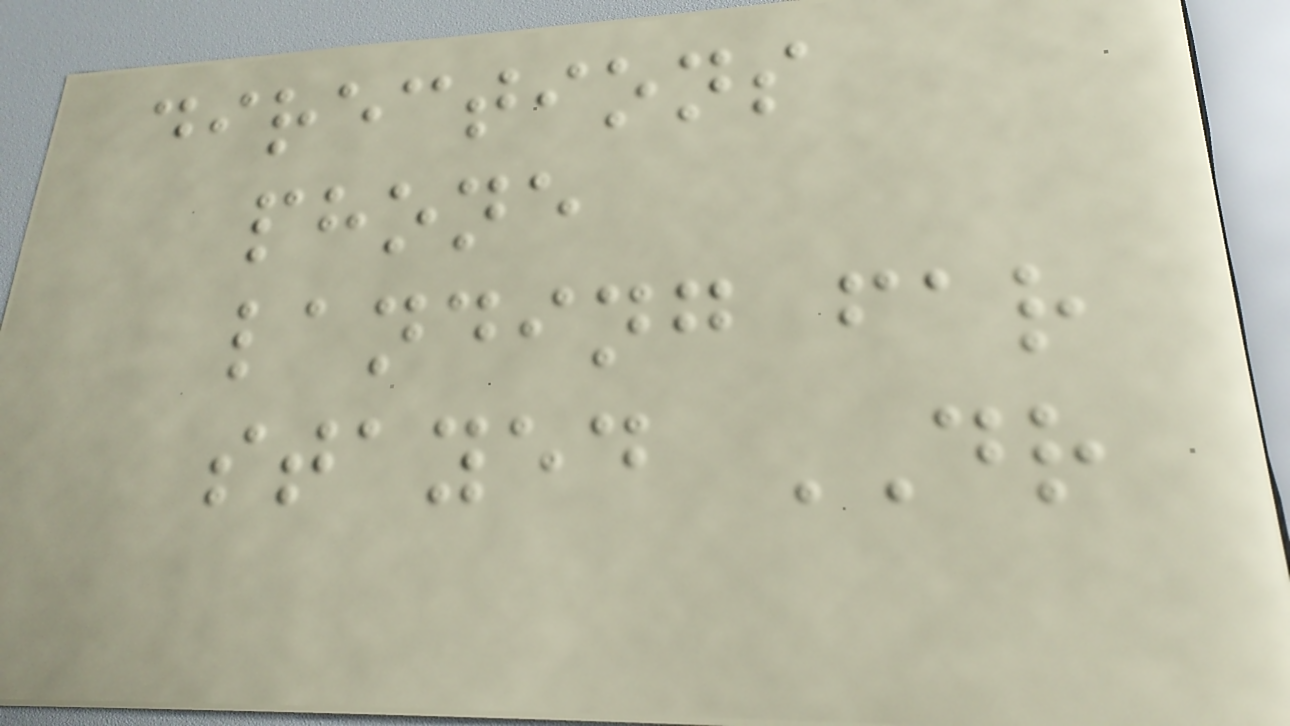directions
phone
landing far
stayed DR
